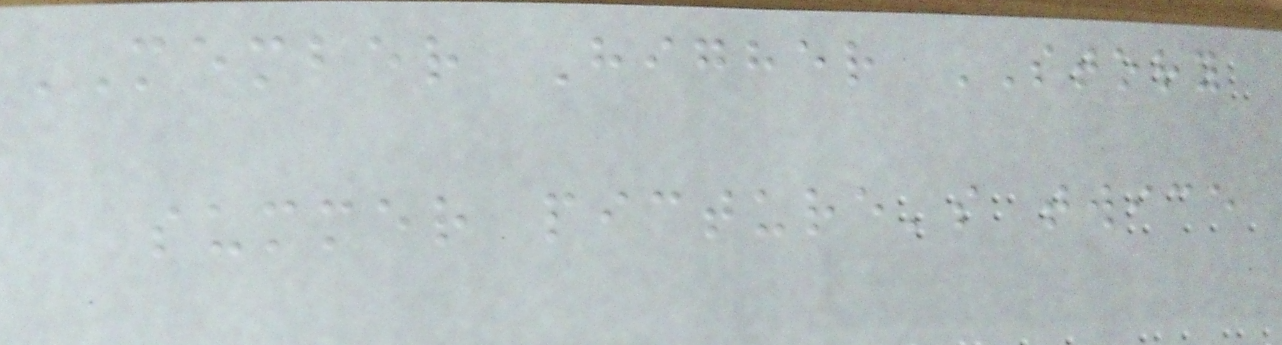MEMBER Higher STORY
summer picture's twice
